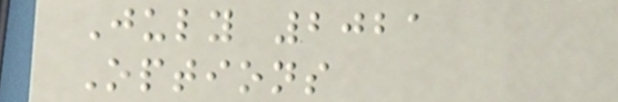July 2021
Options
